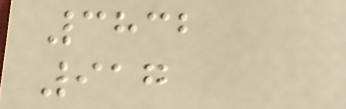3832
917
